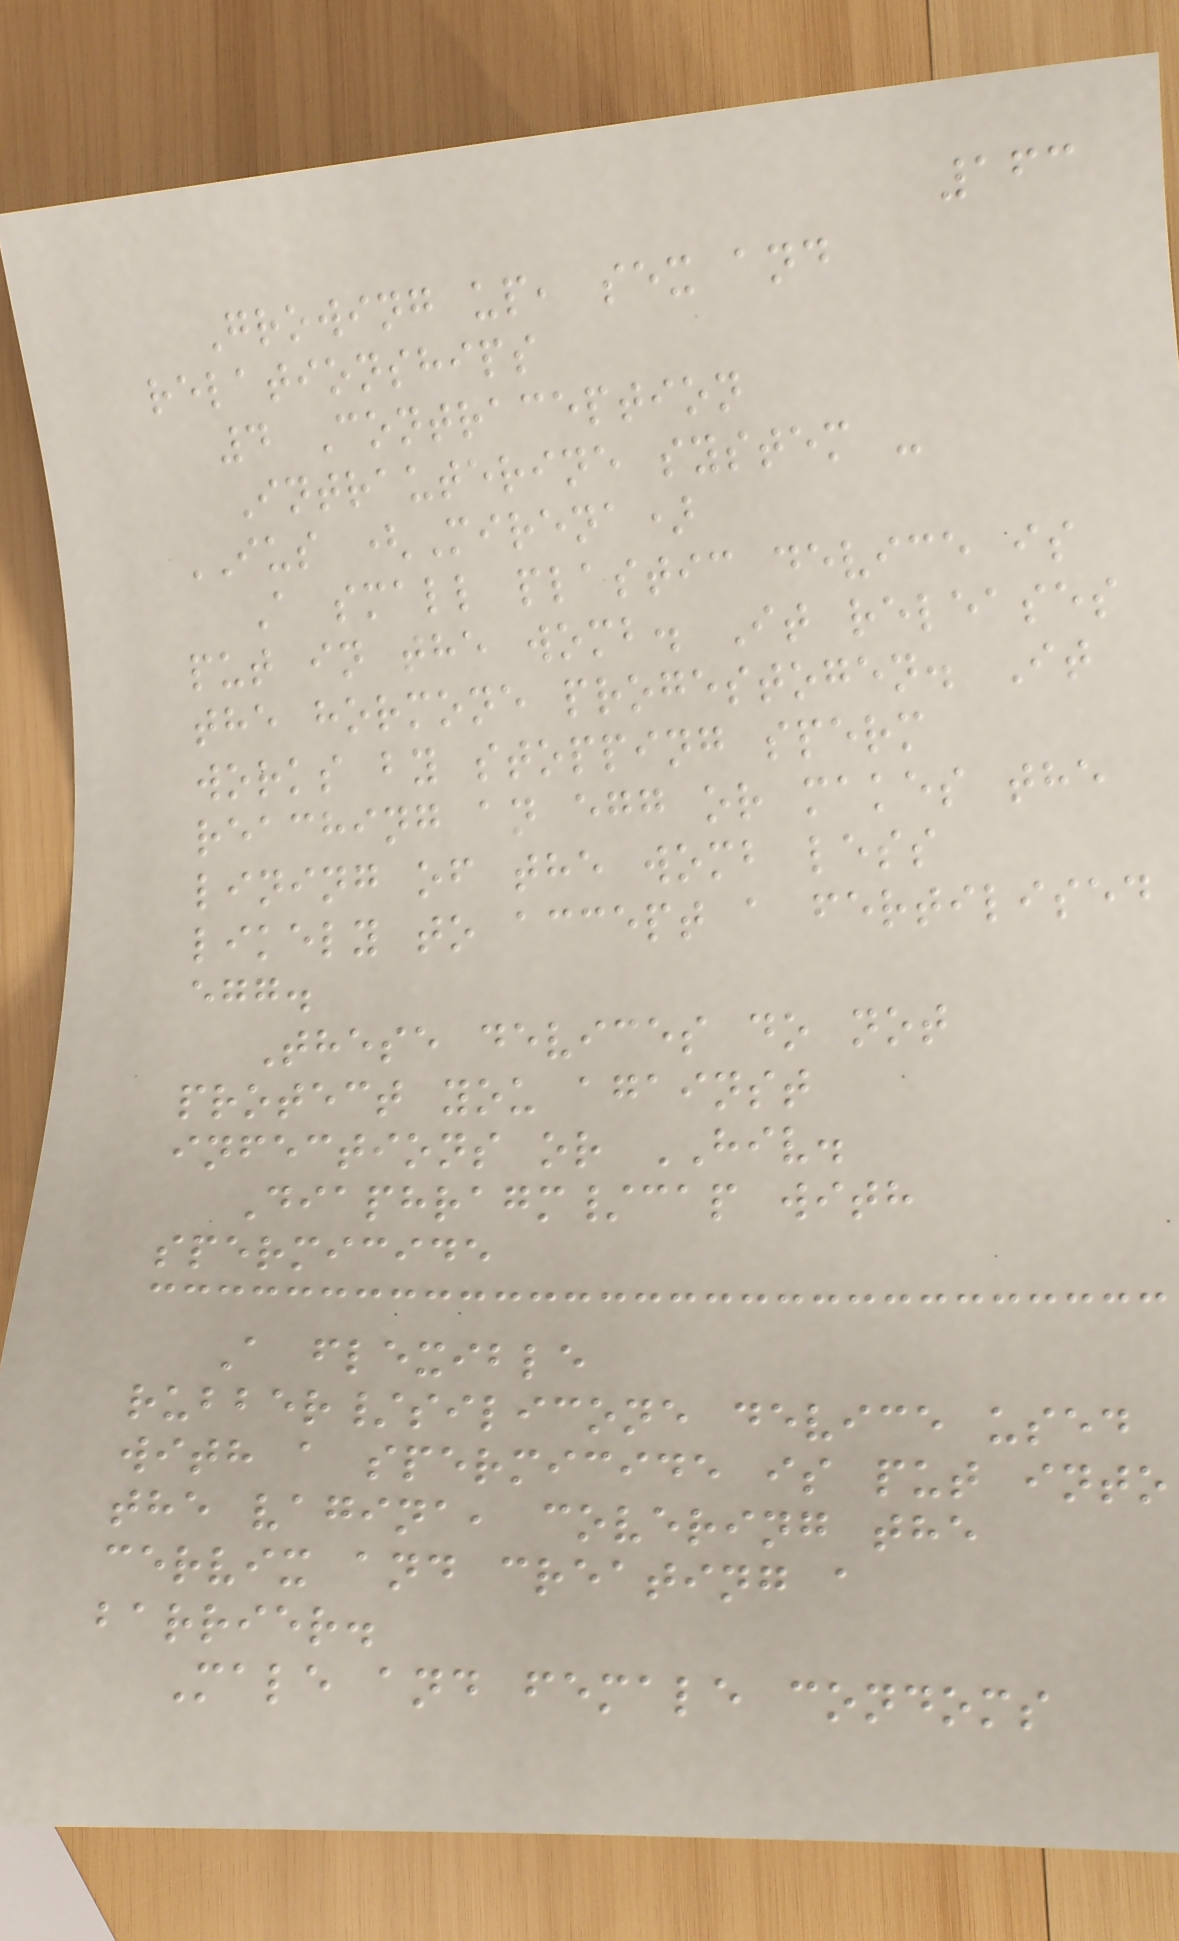163
Growing up, sex and
relationships
4 Contraception
Intrauterine system -
IUS (Mirena)
A small plastic device is
put in the womb. It releases
the hormone progestogen. It
works by stopping sperm
reaching an egg or makes the
lining of the womb less
likely to accept a fertilised
egg.
These devices do not
protect you against
infections or HIV.
Diaphragm/cap with
spermicide
A flexible
rubber/silicone device used
with a spermicide is put into
the vagina, covering the
cervix and creating a
barrier.
Male and female condoms
